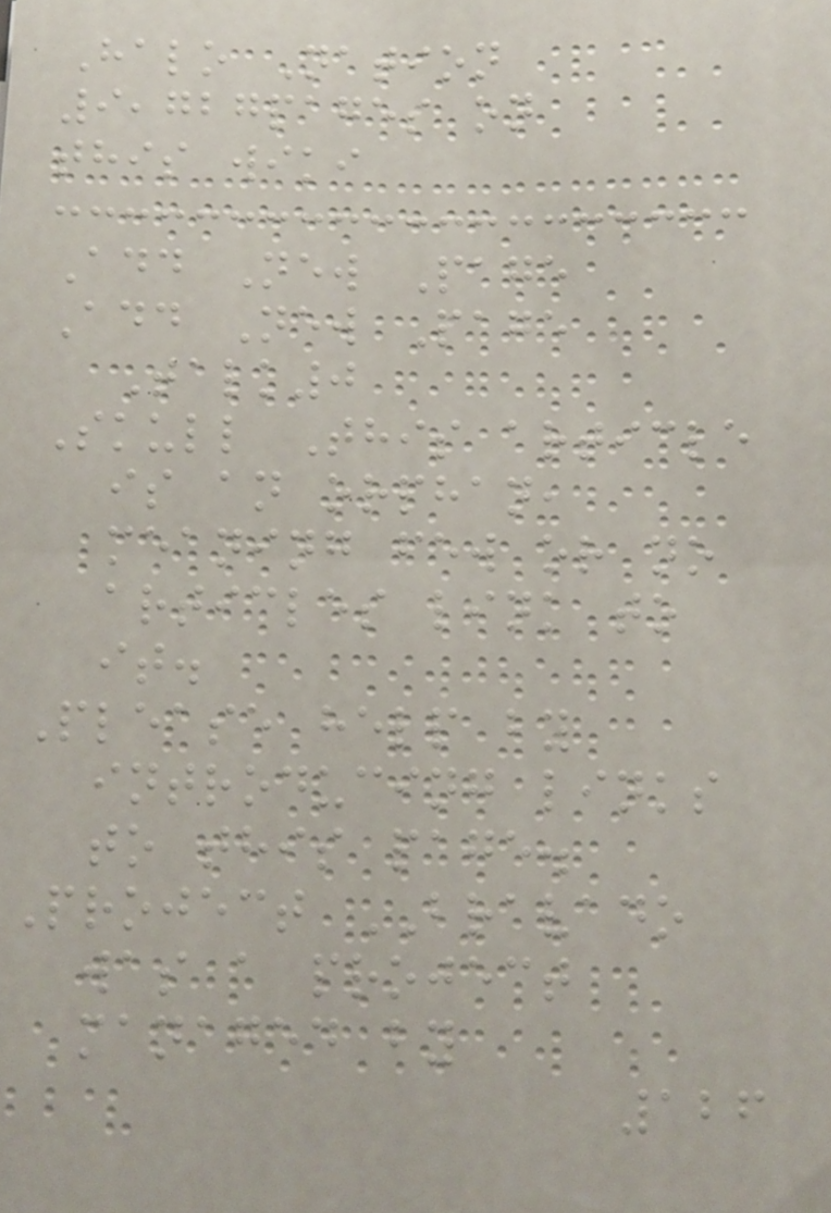Halo Nation
9,727pages on
this wiki
Add New Page
Add New Page
Talk0
Skull This article
is an orphan,
meaning few or no
articles link to
it.
Please help by
introducing links
to this page.
Project BRAVADO
was a project
managed by
126
